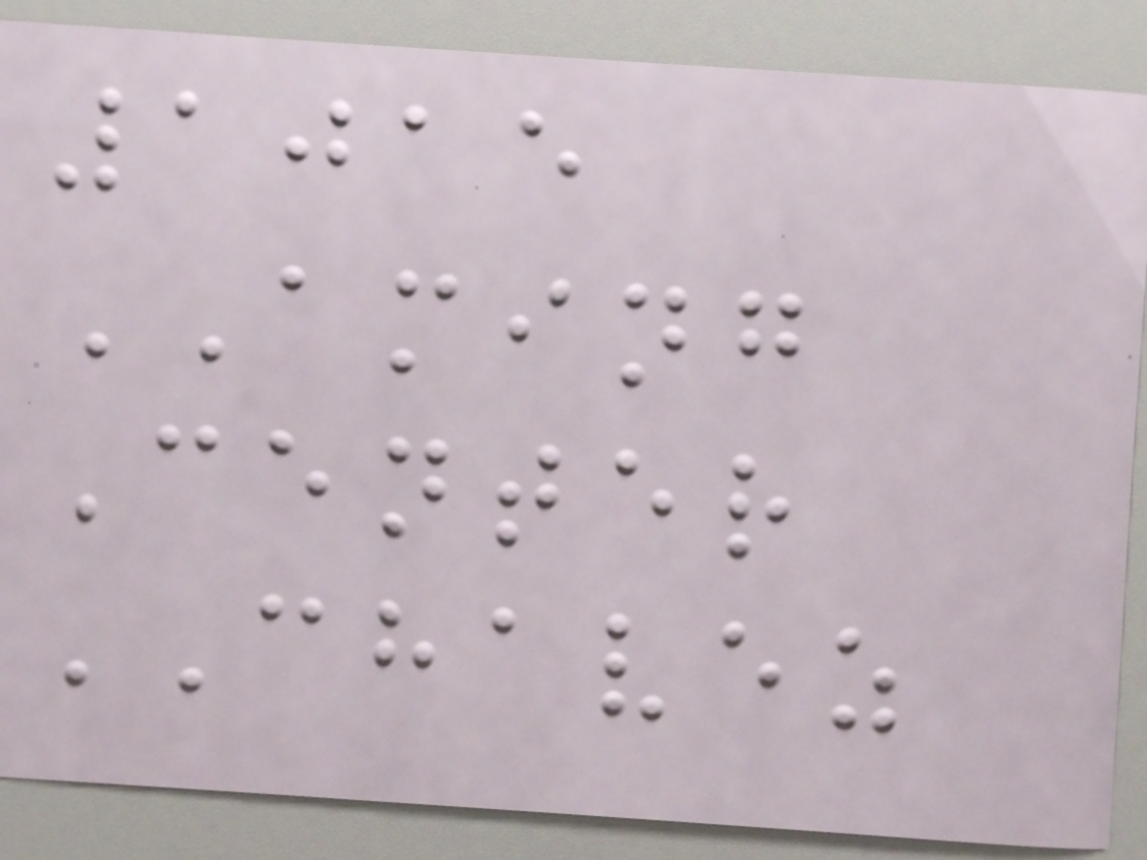1015
AMING
Center
CHAVEZ
